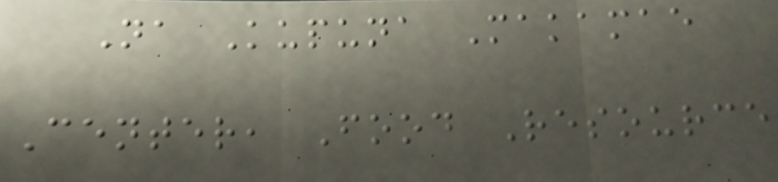Na Kupuna Makamae
Center, Food Resource
